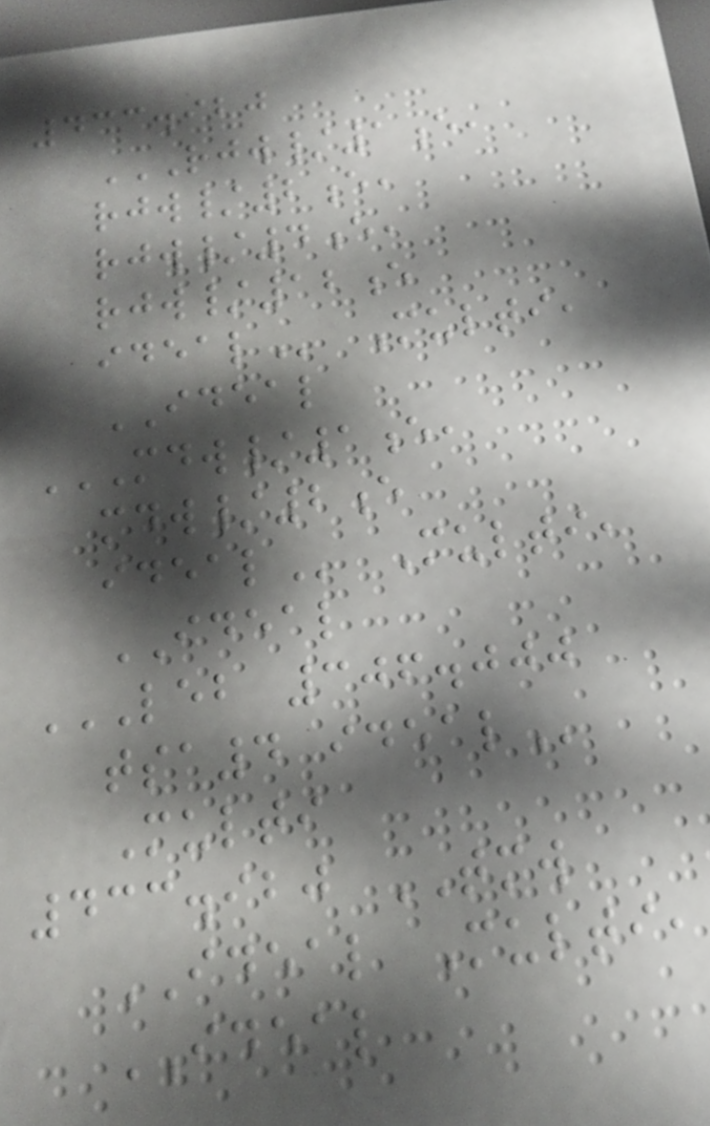433.920
RJW/1E,
RJW/2E,
RJW/4E,
RJW/12E
IDEAL Multi,
IDEAL
MDW/1E,
MDW/2E
IDEAL Multi,
IDEAL
LEB 306.000
TSA4 IDEAL
Multi
433.920 TMW
IDEAL Multi,
IDEAL
